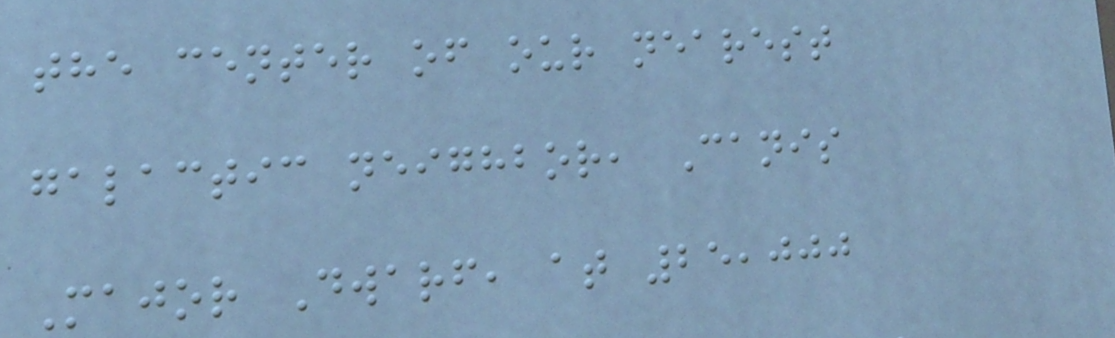the center of our nearest
galactic neighbor, Canis
Major Dwarf, at 25,000
